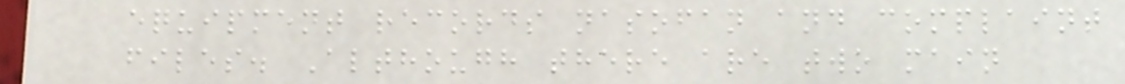equipment records nasofan and complaint
files. Although there are two main
